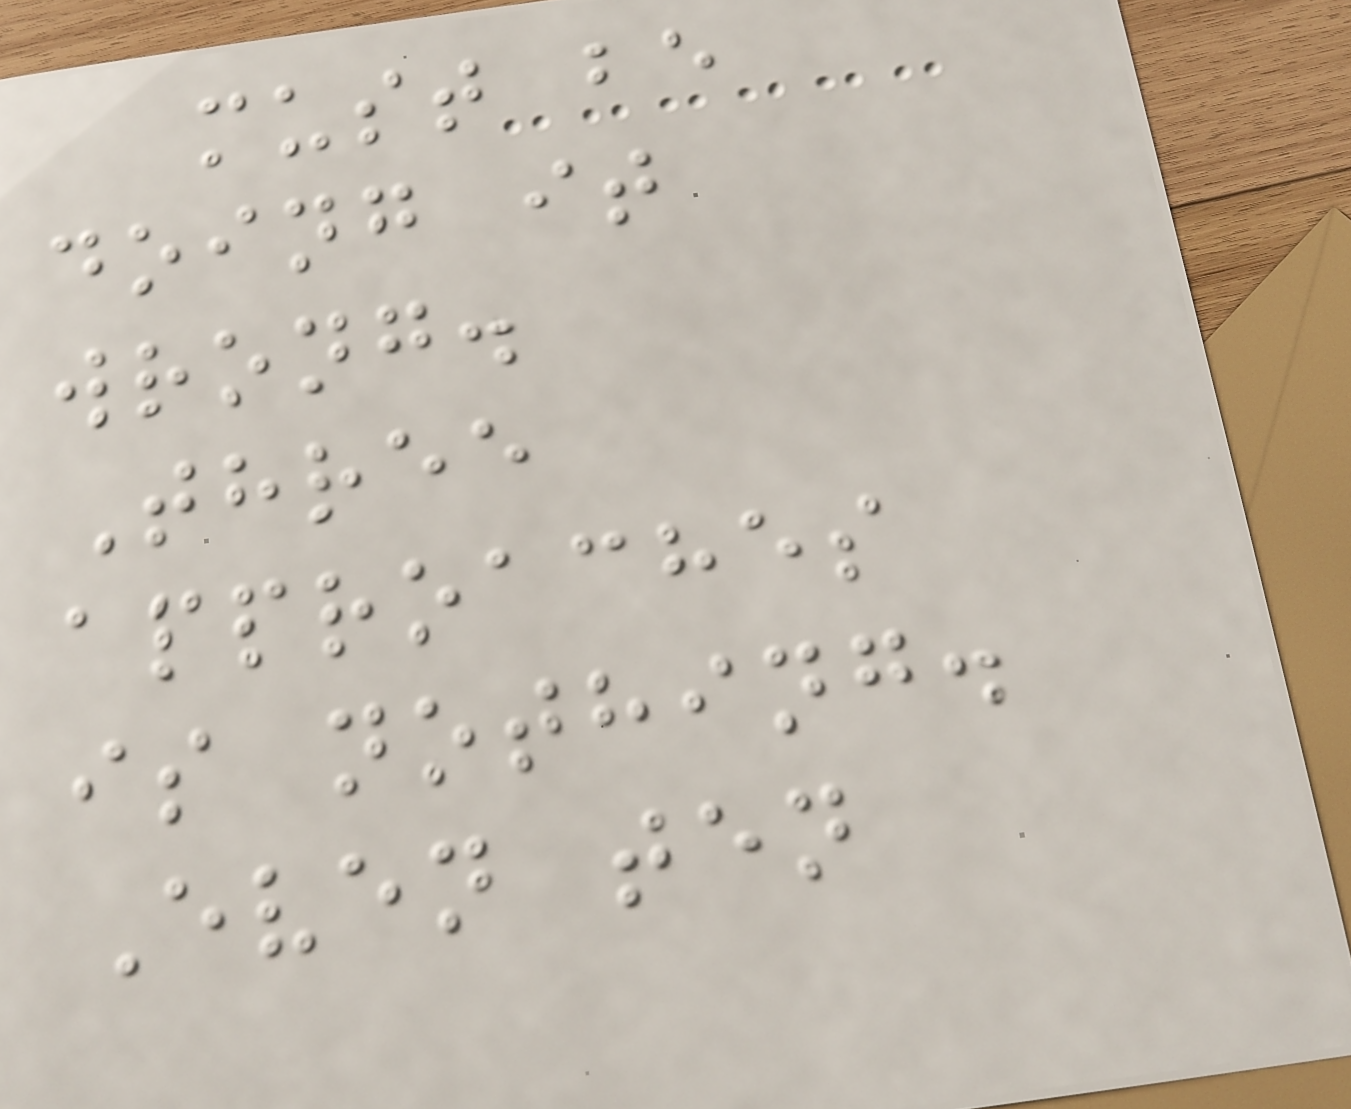must be
doing it
wrong.
Three
approaches
is nothing.
Even ten
